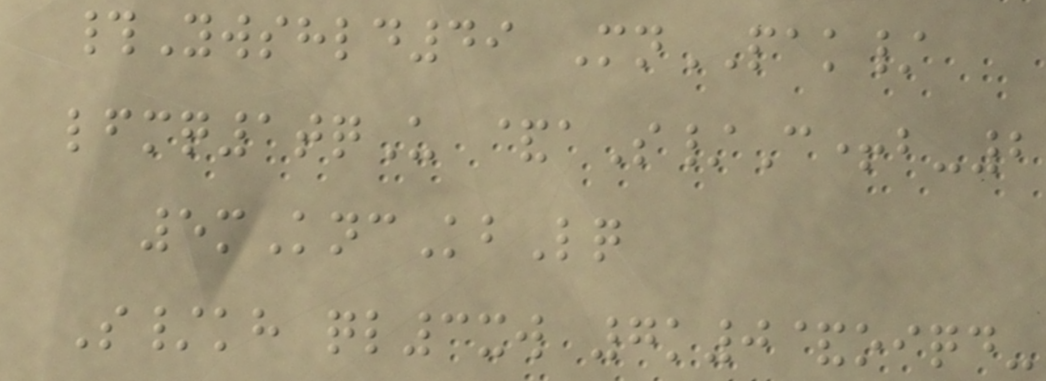#Ywshld49 MnPAK/
lfmq1tqU &aS/C+b-2
5mKncKbLq
S/kh ql3xw 7k0&oiqd-
